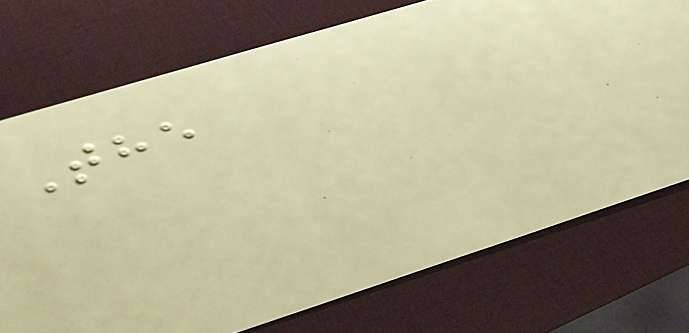The
